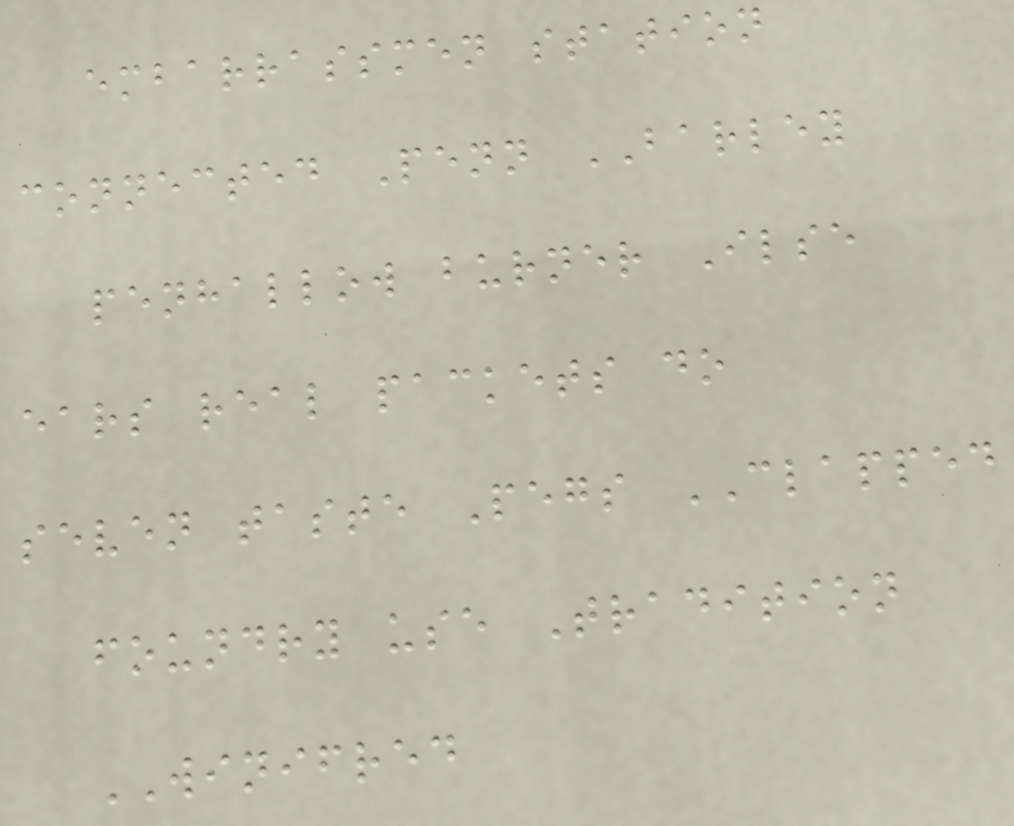embarrassmen station
connected Penn BARLEY
penhallow burner Ilse
ears real packets do
seven taste Pegs CLAPPED
foundry use Tradition
WINIFRED
